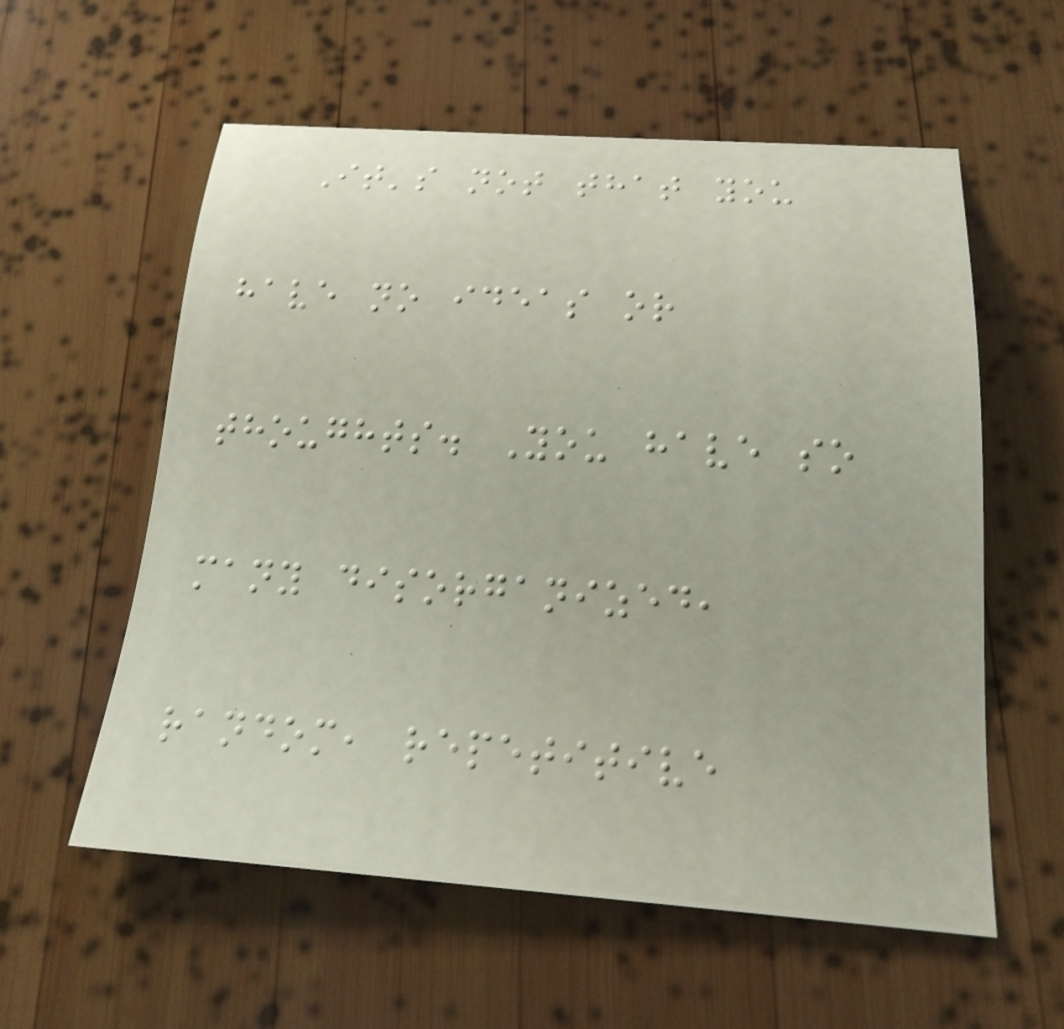It's not that you
have no ideas or
thoughts. You have so
many disorganized,
random, repetitive
